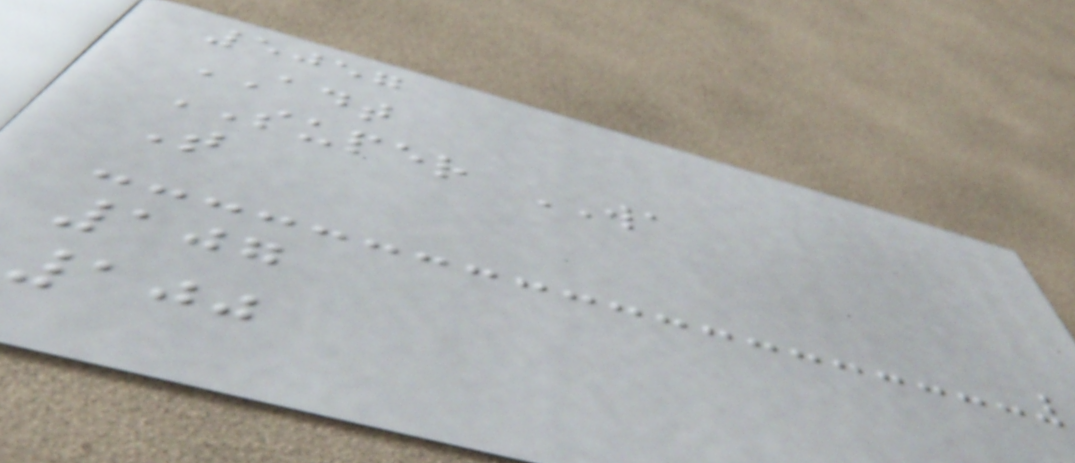5057
ADT
SUPER WA
T
107
100
